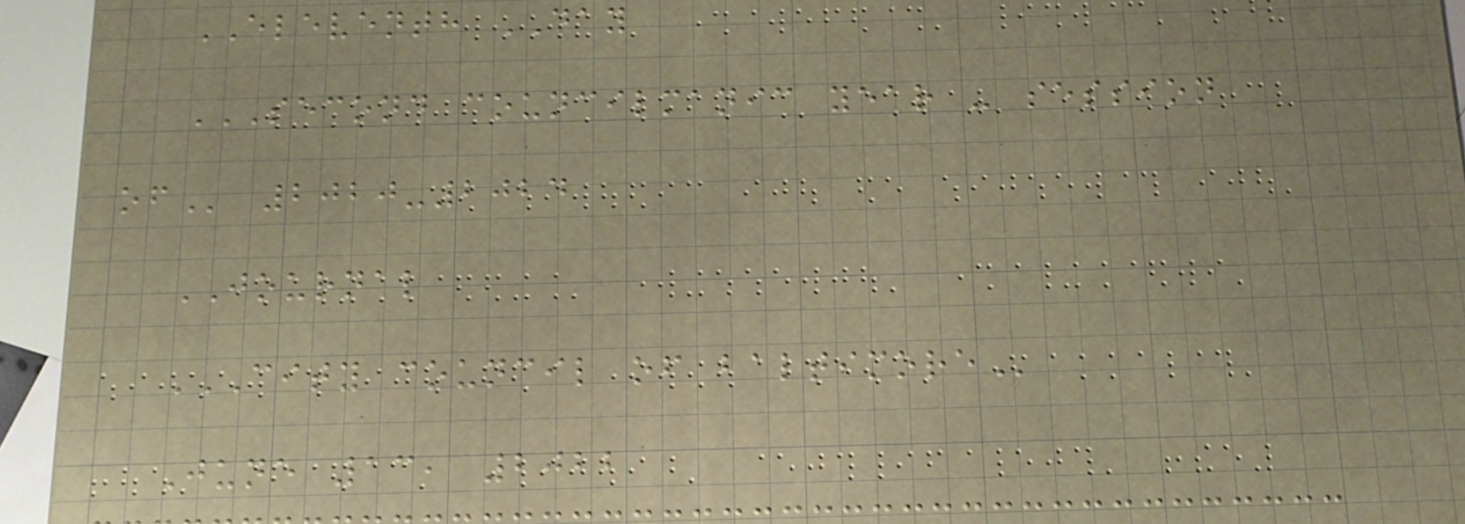ELEVENTH DAY
SECOND COUNCILMANIC YEAR - SESSION
OF 2020-2024
JOURNAL
CITY COUNCIL OF BALTIMORE
June 13, 2022
